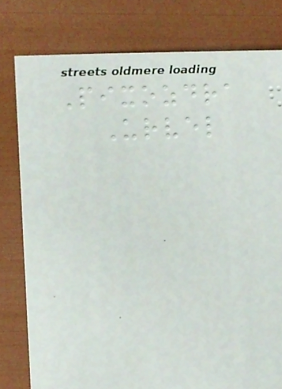Pixozdra
Urvel
